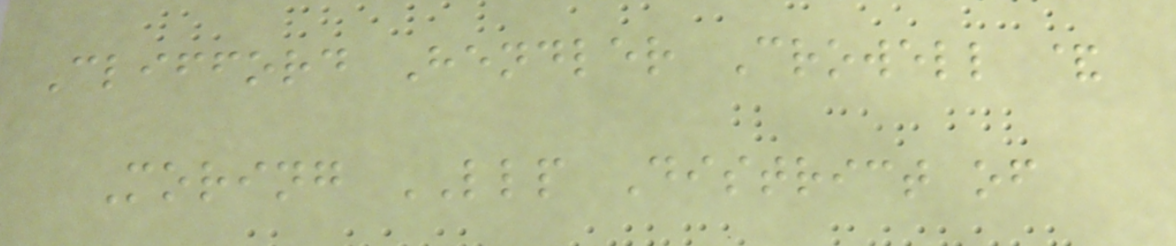Clifford Hendler Crowell &
Moring LLP District of
